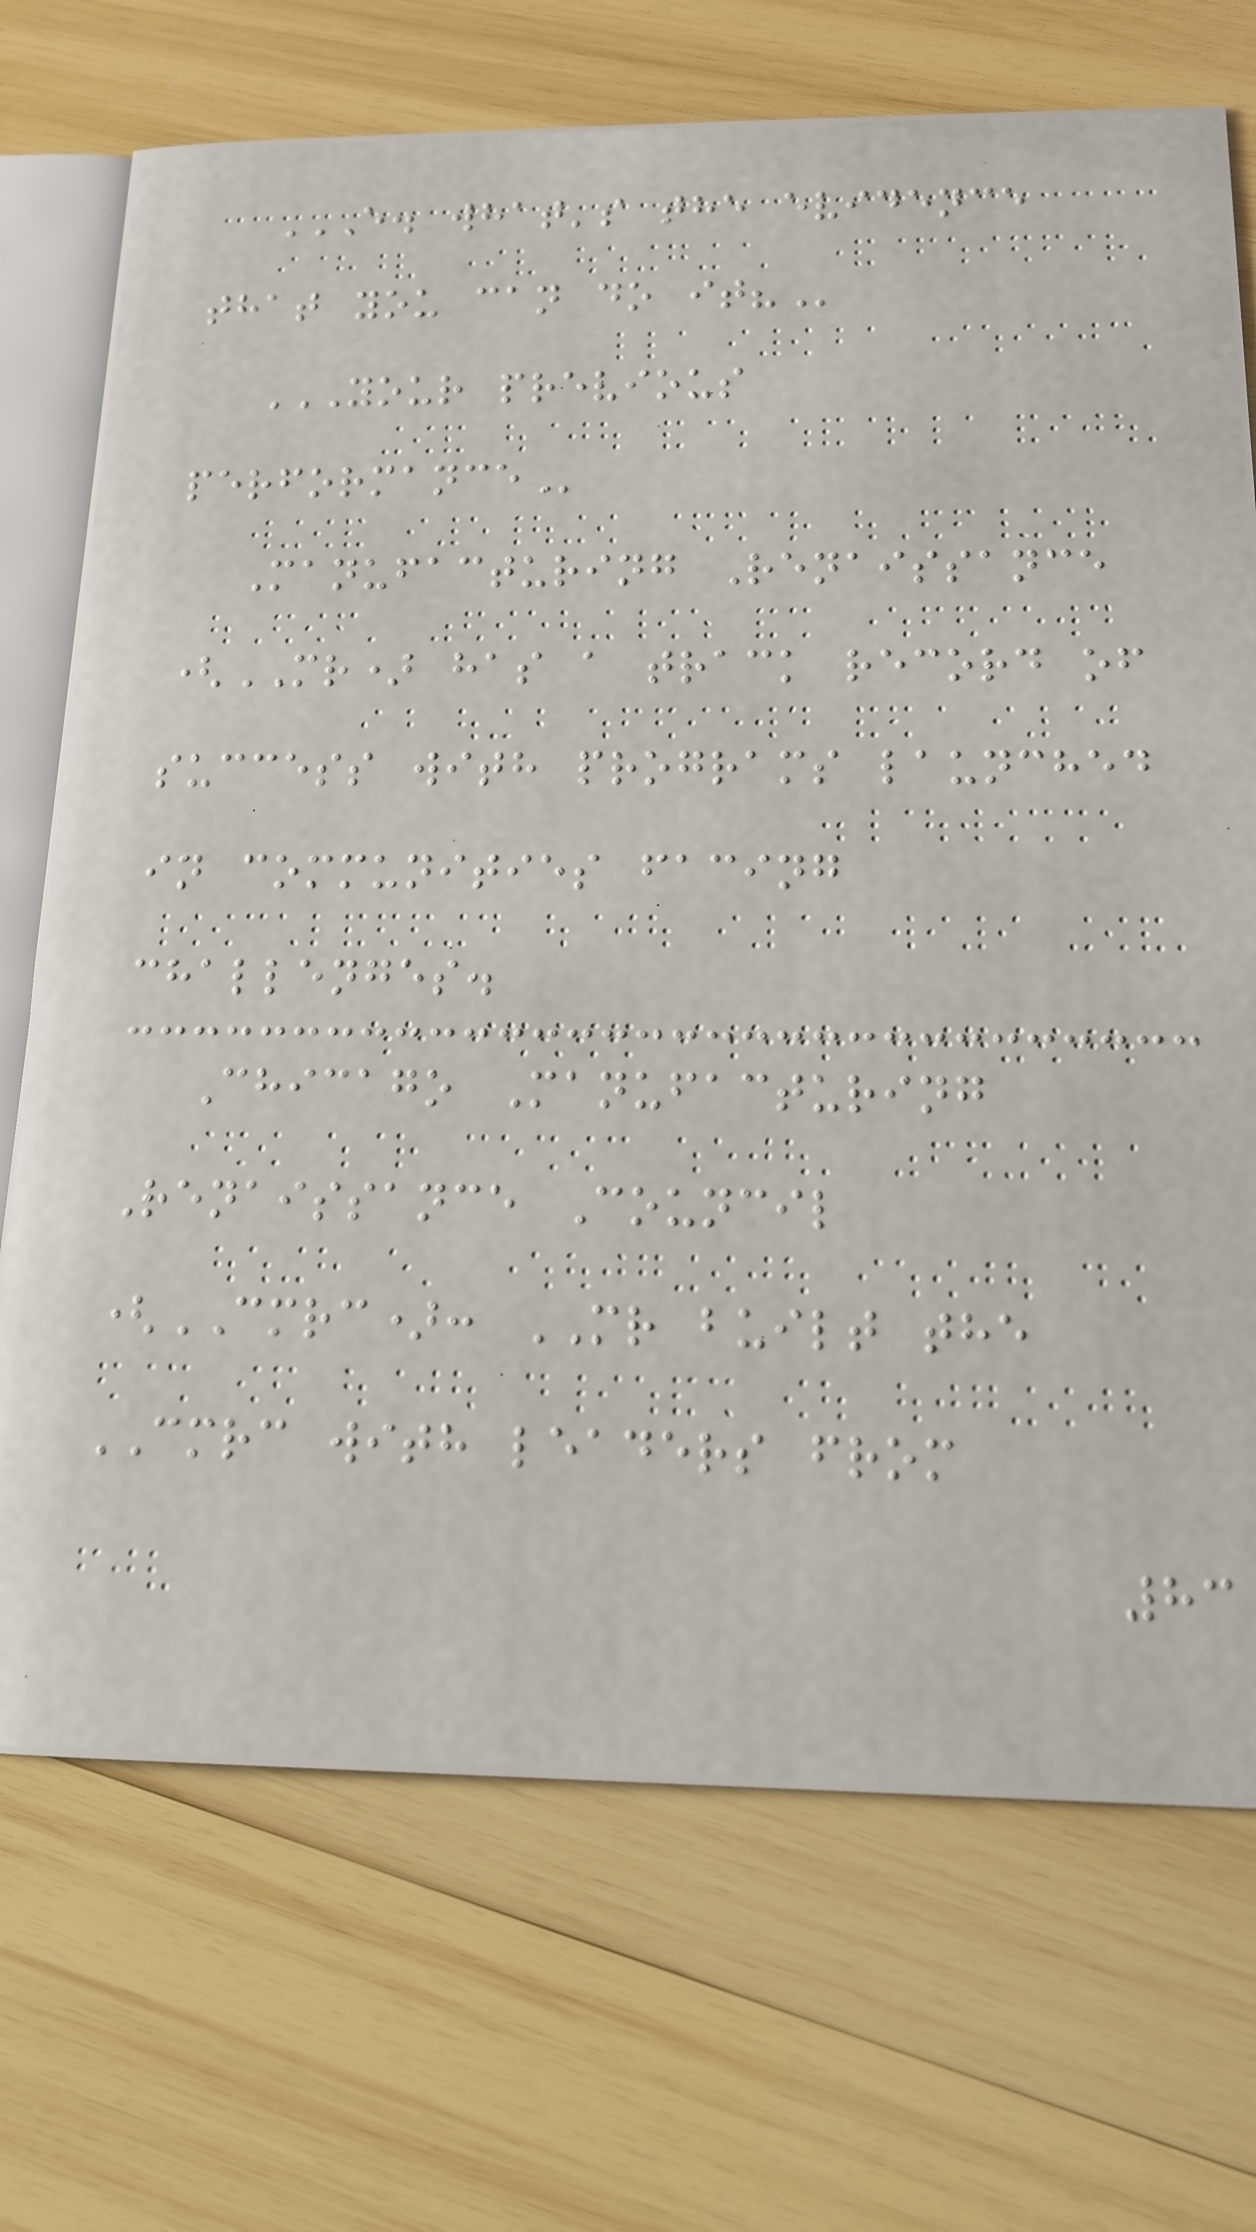E. WHAT'S THE EVIDENCE
THAT YOU CAN DO IT?
YOUR PREVIOUS
PERFORMANCE
Manufacturing Renaissance
(MR) has a track record of
success with programs launched
in communities facing
challenges.
Chicago Manufacturing
Renaissance Council
(CMRC): MR built the
CMRC with leaders from
83
